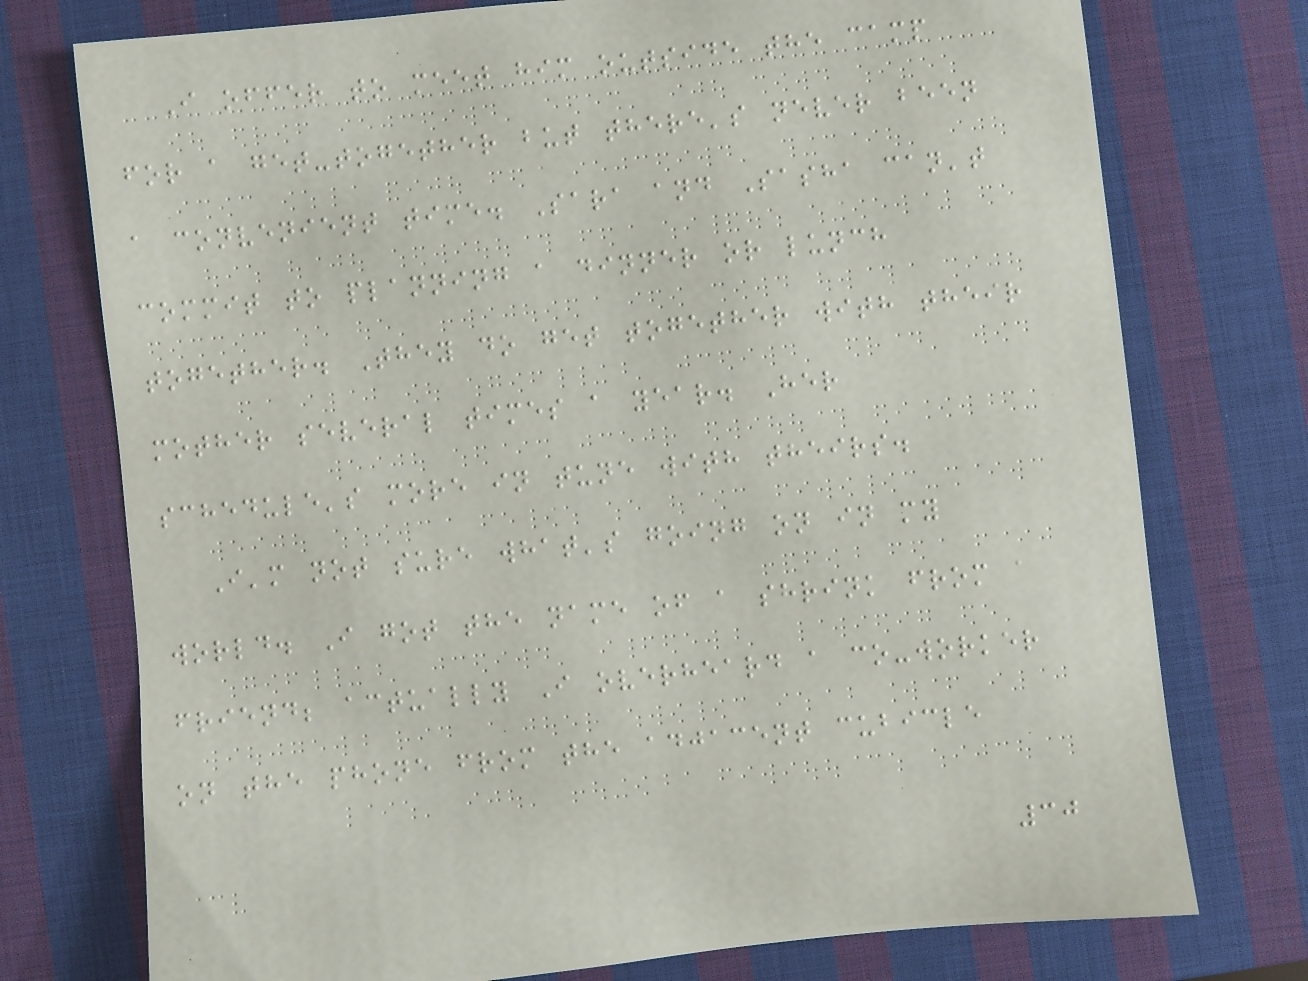I offer to meet him outside the camp
for a get-together but there's never been
a convenient time. Sara and Sasha can't
commit to planning a dinner or lunch
together. They do get together with their
mother several times a year. Her
schedule's more in tune with theirs.
I'm not sure what's going on in my
world. I got the name of a shrink from a
friend; actually I overheard a co-worker
on the phone from the adjacent cubicle
30
